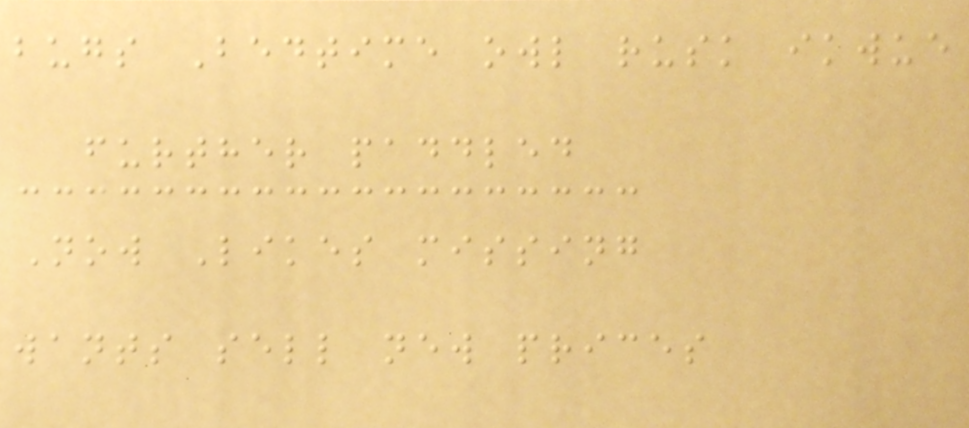bugs Bedtime owl rusk ikwue
further paddled
Now Likes missing
wants sell new prices
